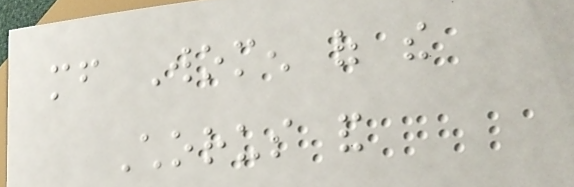mf Women of the
Chorus and
